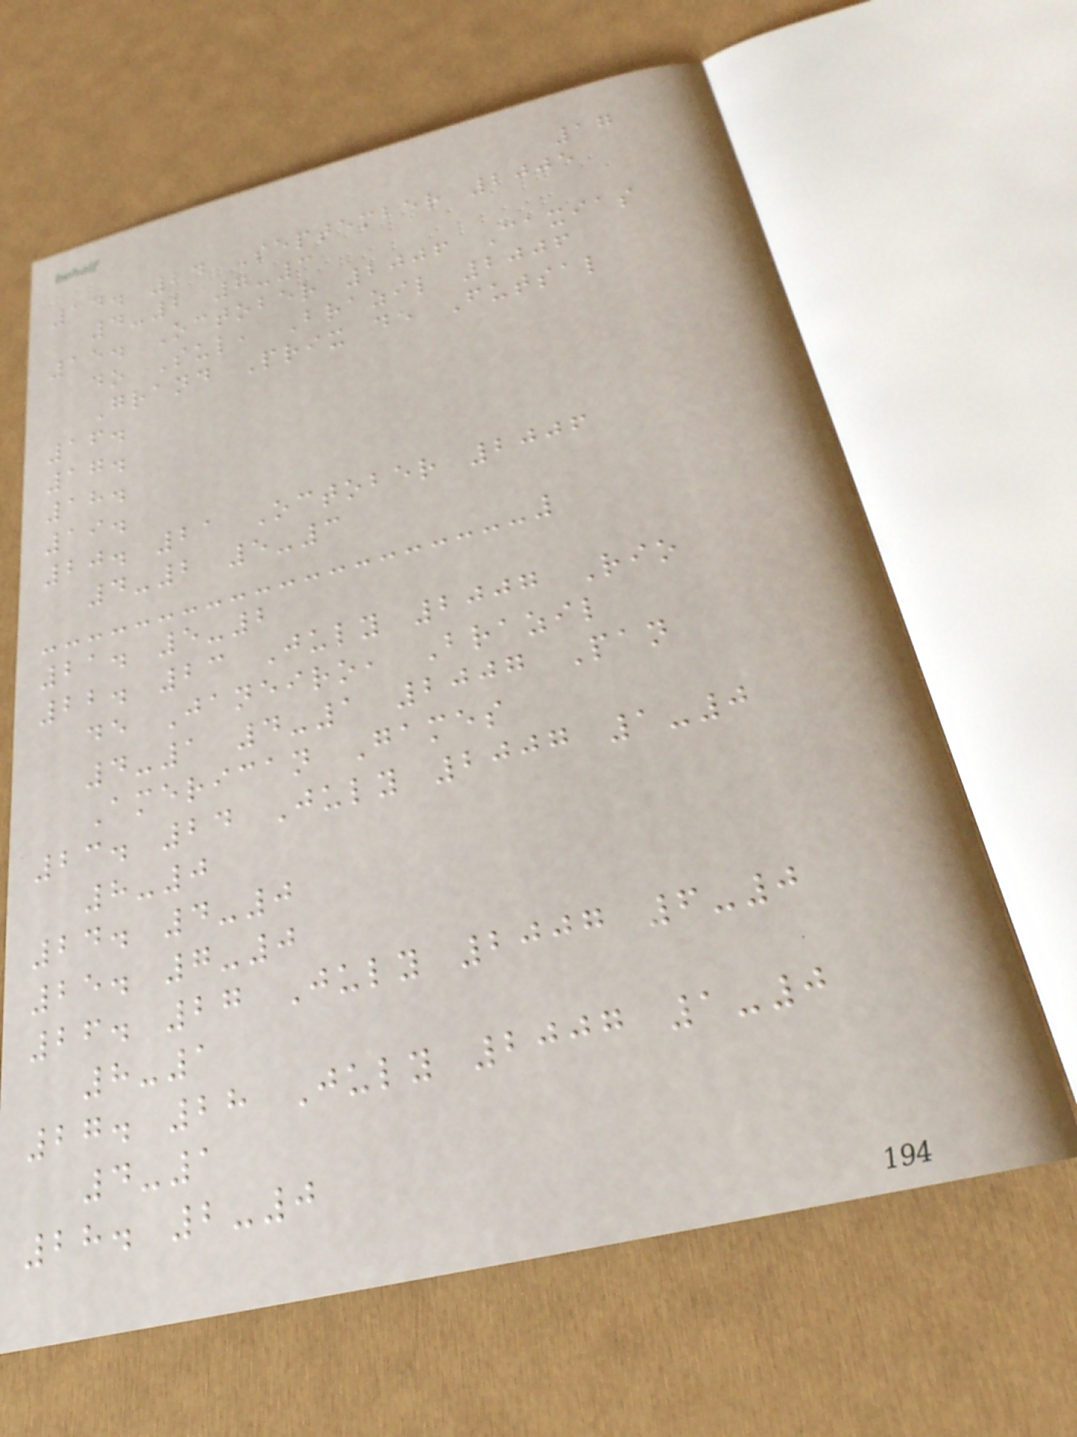17
14. 24 September 2005
4-2 7-3
15. October 2006 Caxias
do Sul, Brazil 2006
Grand Prix de Futsal
16.
17.
18.
19.
20. 21 October 2006
4-2 5-3
21. 5-2
22. 23 July 2007 Rio
de Janeiro, Brazil
4-1 4-1 2007 Pan
American Games
23. 24 July 2007 1-0
8-0
24. 4-0
25. 7-0
26. 27 July 2007 6-0
8-1
27. 28 July 2007 1-0
4-1
28. 2-0
